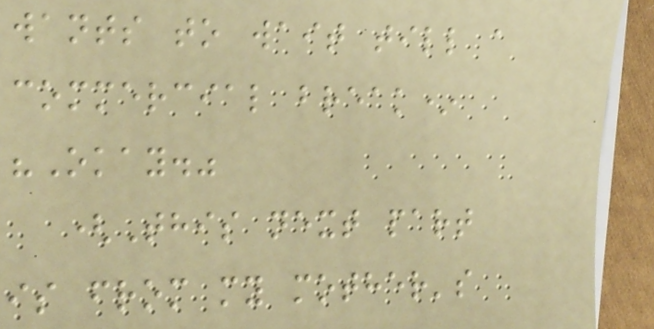wants to wait till a
commercial break*
"Okay."
(This next part
is from my mother's
